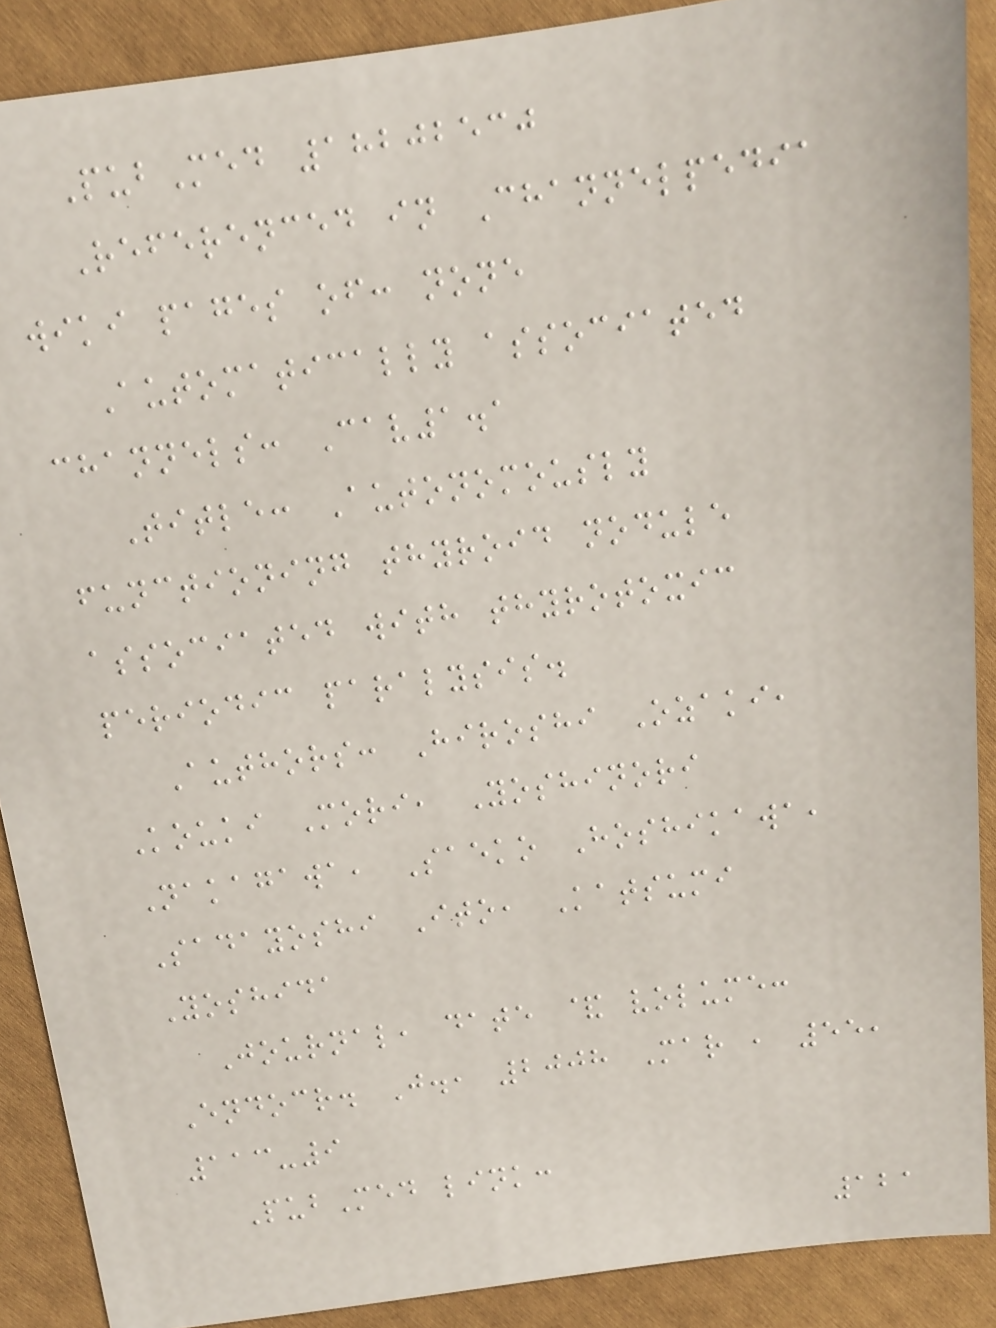PubMed 18202530
Referenced in Channelpedia
wiki pages of: none
Automatically associated
channels: Cav1.1
Title: Autonomously
functioning thyroid nodule
associated with thyrotoxic
periodic paralysis.
Authors: Hiroshi Ozaki,
Kouki Mori, Yoshinori
Nakagawa, Saeko Hoshikawa,
Sadayoshi Ito, Katsumi
Yoshida
Journal, date & volume:
Endocr. J., 2008 Mar , 55,
113-9
PubMed link:
121
